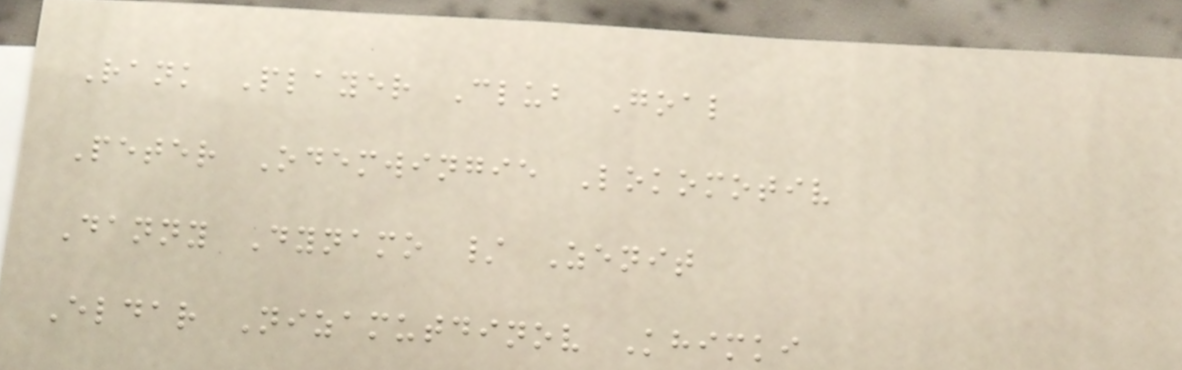Rank Player Club Goal
Peter Odemwingie Lokomotiv
Danny Dynamo / Zenit
Eldar Nizamutdinov Khimki
